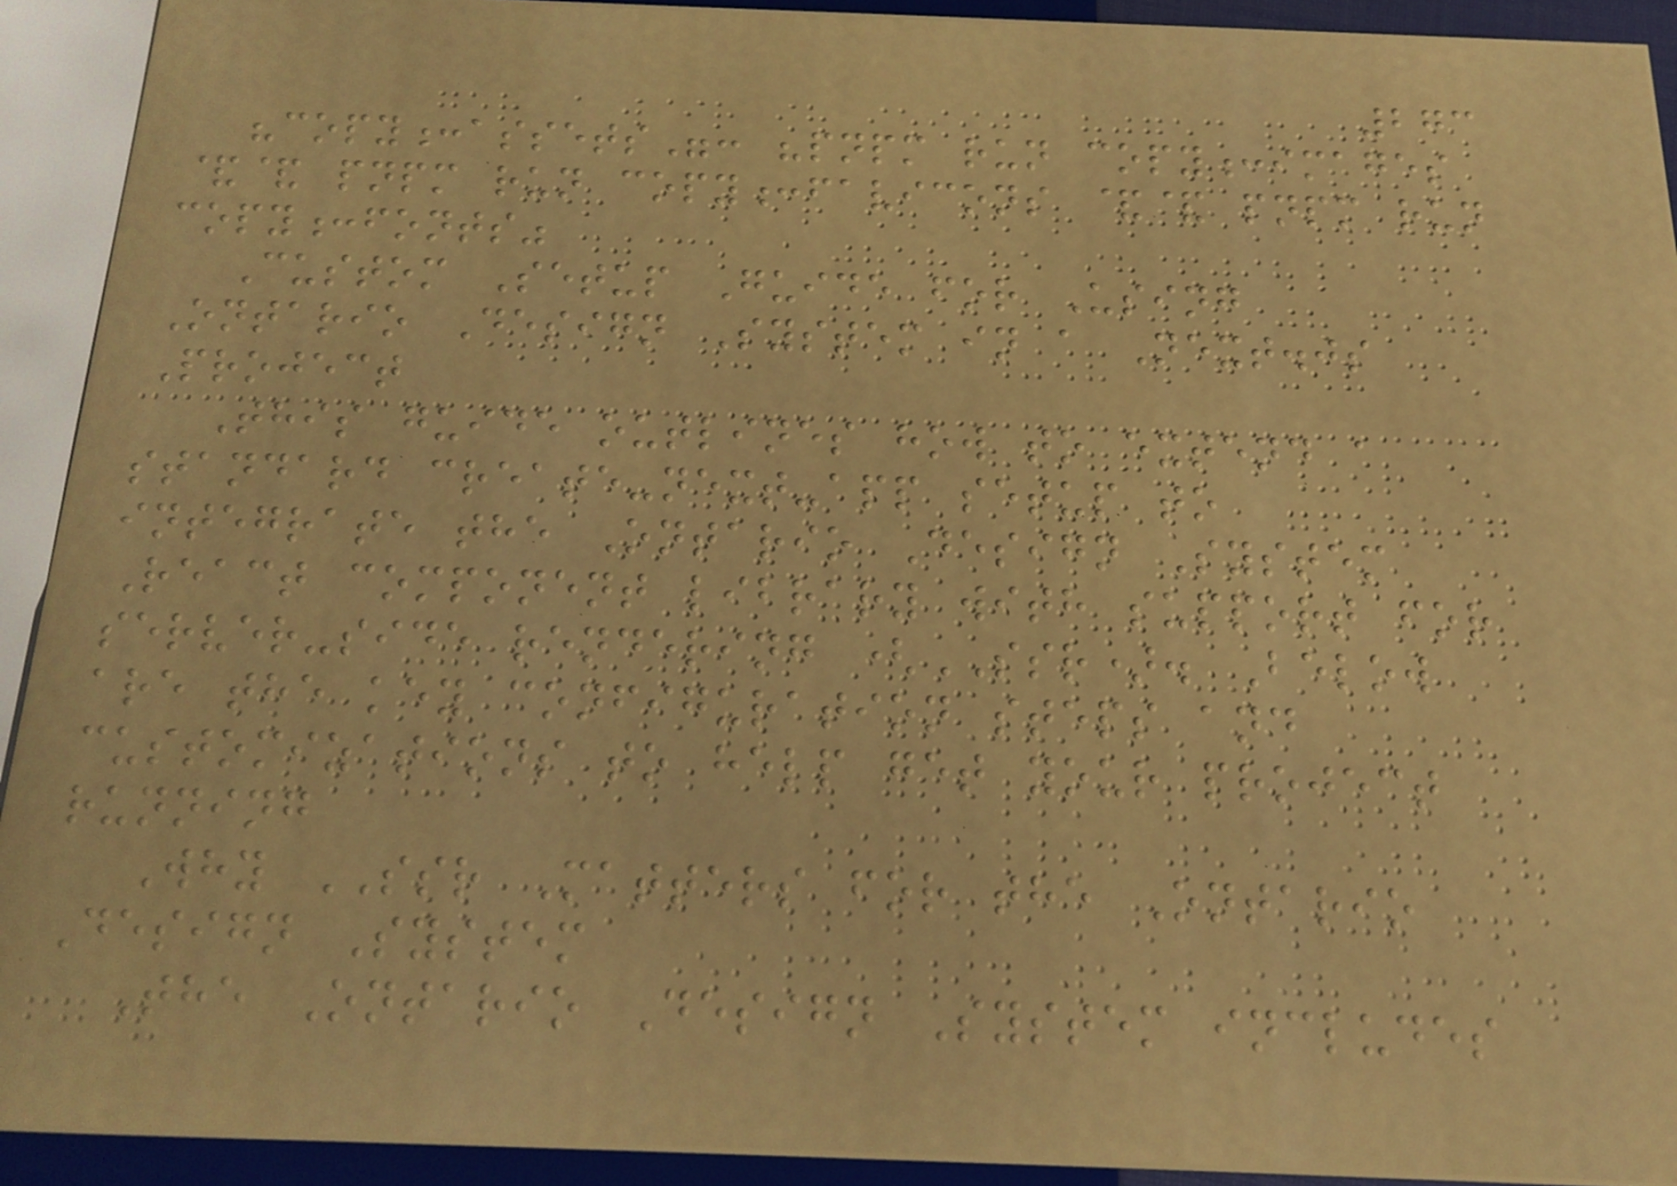273
"copy:assets": "pnpm run copy:images
&& pnpm run copy:favicons && pnpm run
copy:fonts"
Custom Setup Guide for Using
Ontario Design System in a Next.js
Project
This guide outlines how to extend a
standard create-next-app setup to
integrate the Ontario Design System
React component library with support for
server-side rendering (SSR). Below
are the key configuration steps and
customizations to help get your project
running
Why SSR Matters for the Ontario
Design System
The Ontario Design System includes
